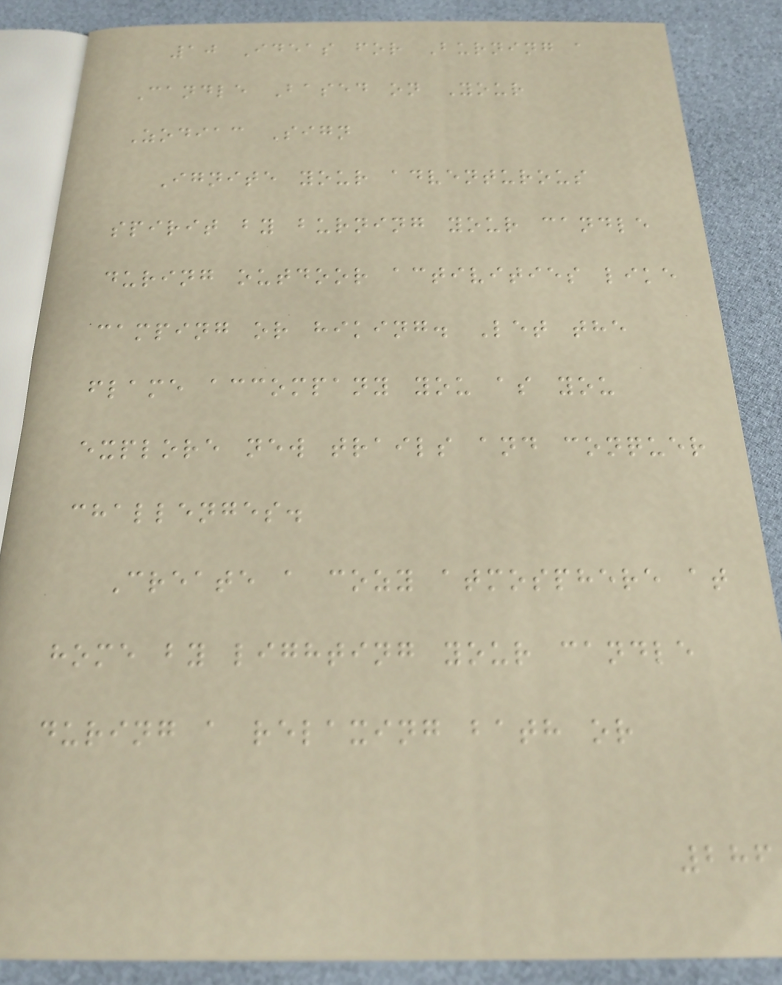10 Ideas for Burning a
Candle Based on Your
Zodiac Sign
Ignite your adventurous
spirit by burning your candle
during outdoor activities like
camping or hiking. Let the
flame accompany you as you
explore new trails and conquer
challenges.
Create a cozy atmosphere at
home by lighting your candle
during a relaxing bath or
286
